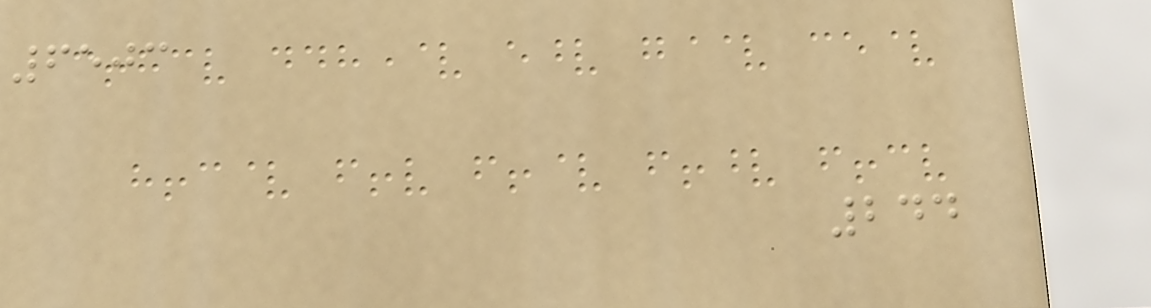6503
244
